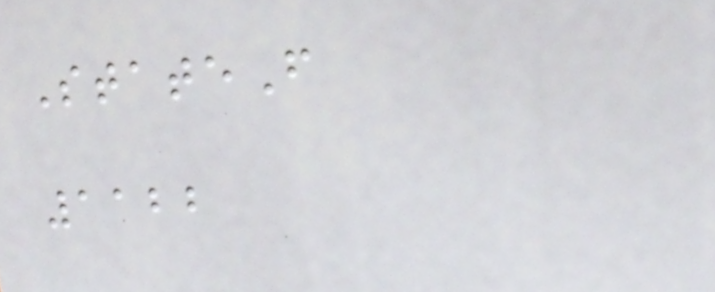StateF
1122
